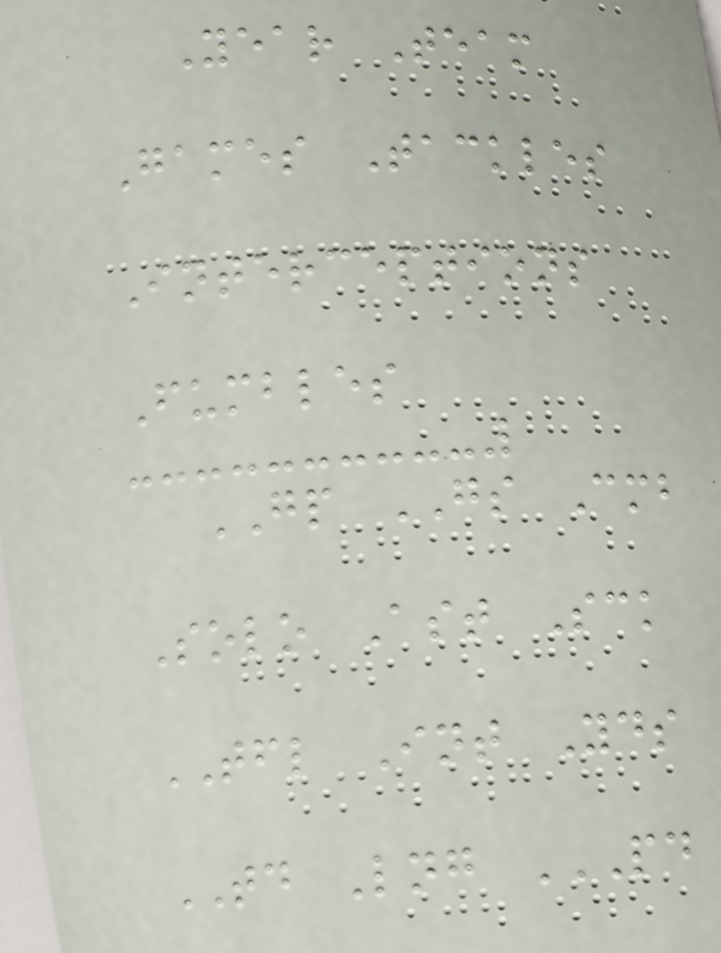Year Team
Games Tackles
Interceptions
Fumbles
GP GS Cmb
Solo Ast Sck
TFL Int Yds
TD Lng PD
